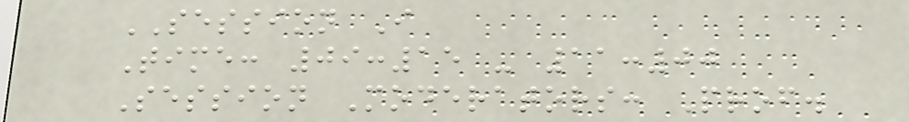SESSION I
Time: 09:15 - 11:00
Session Moderators: Prof.
